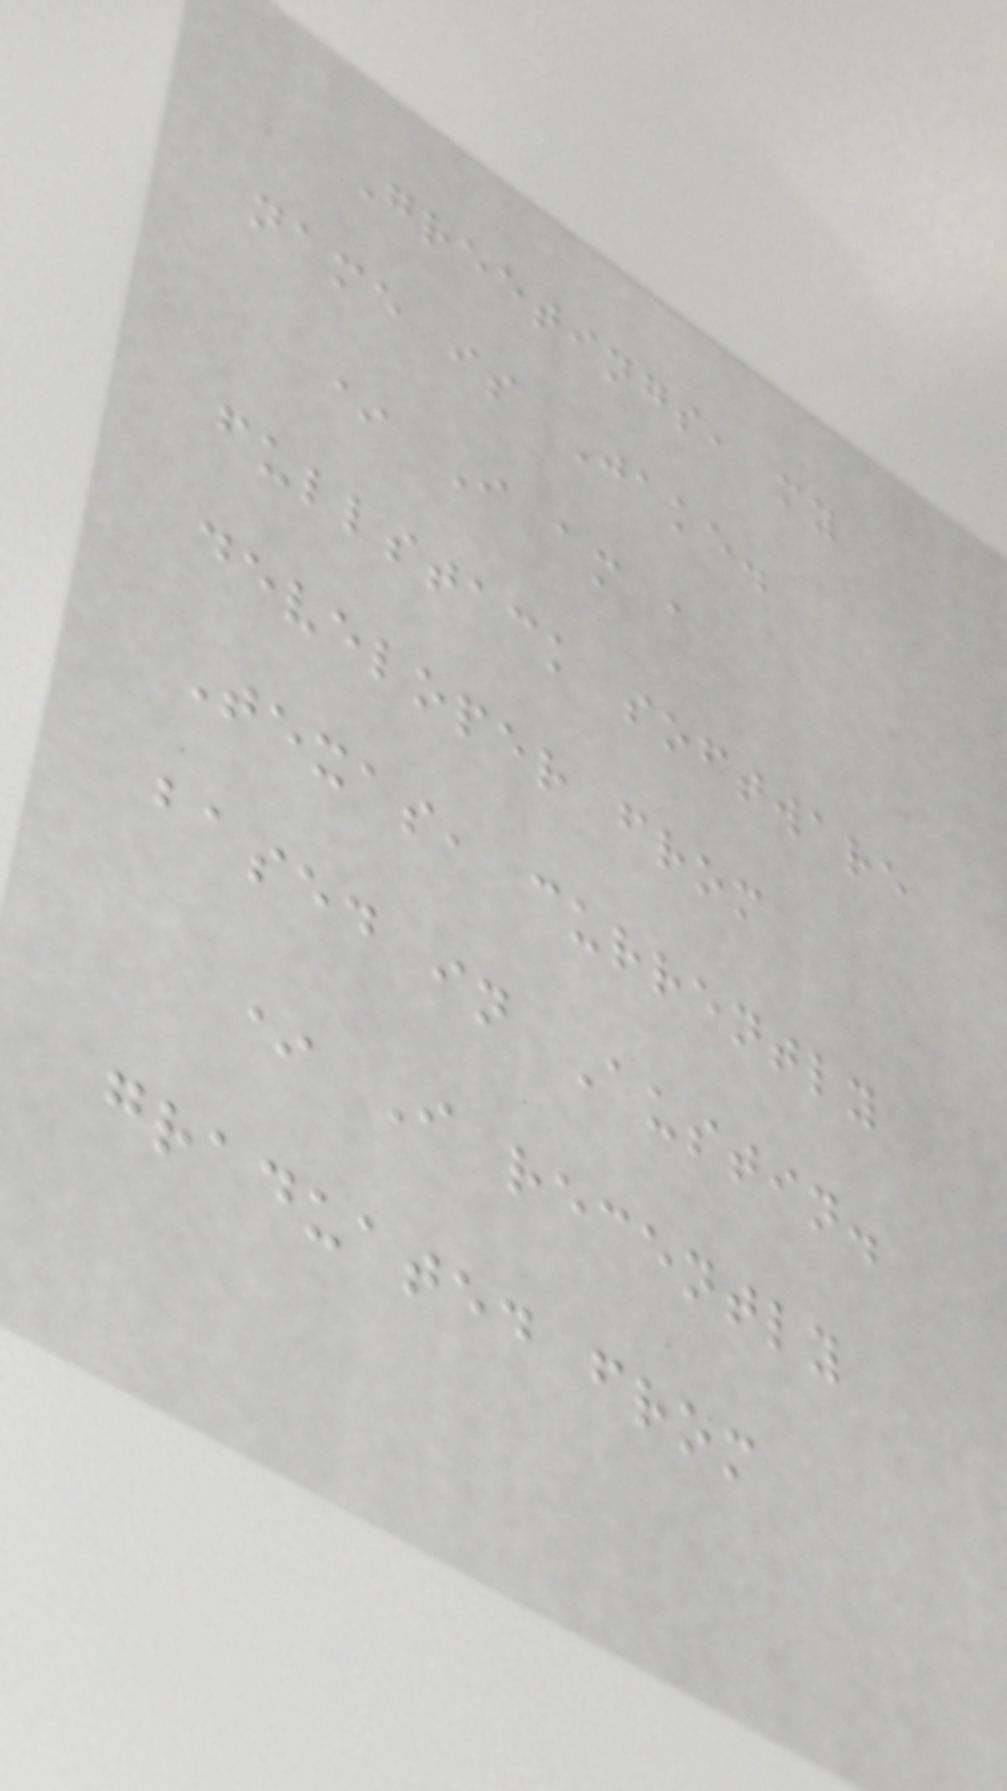Greetings, my
name is Jake.
* I am a
fullstack software
developer from
Texas, currently
based in Austin.
* I recently
graduated from
